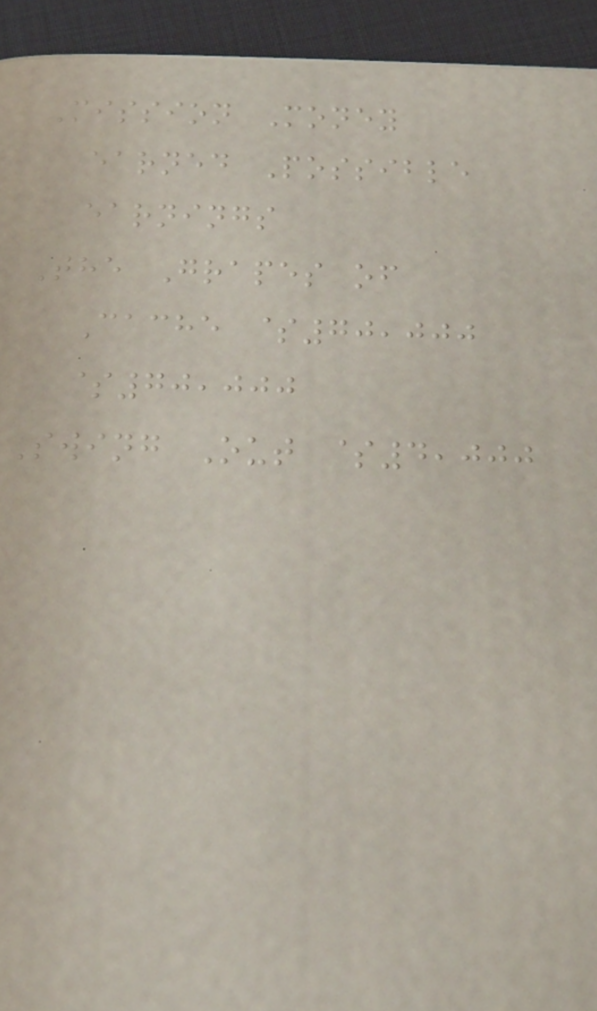Mission Money
earned Possible
earnings
The Grapes of
Cache $70,000
$70,000
Swing Out $4,000
